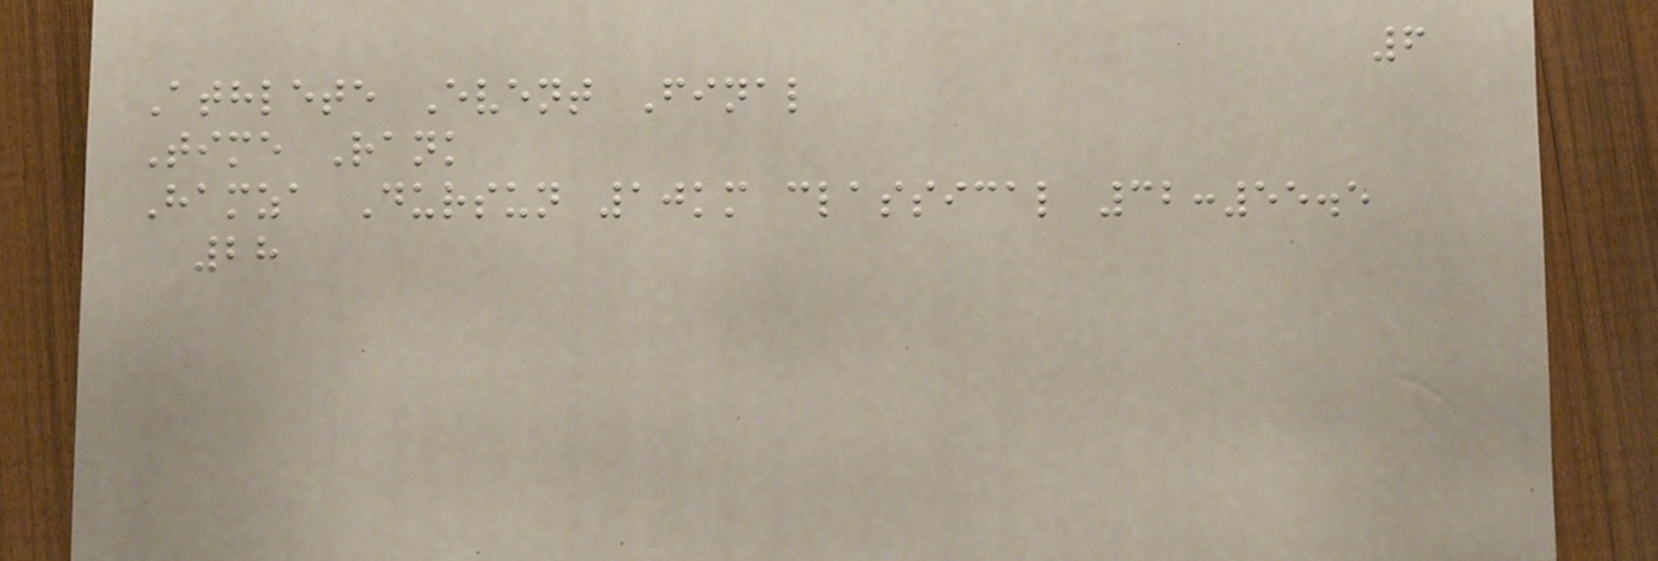6
Athlete Event Final
Time Rank
Hamza Dursun 10km classical 32:55.5
28
